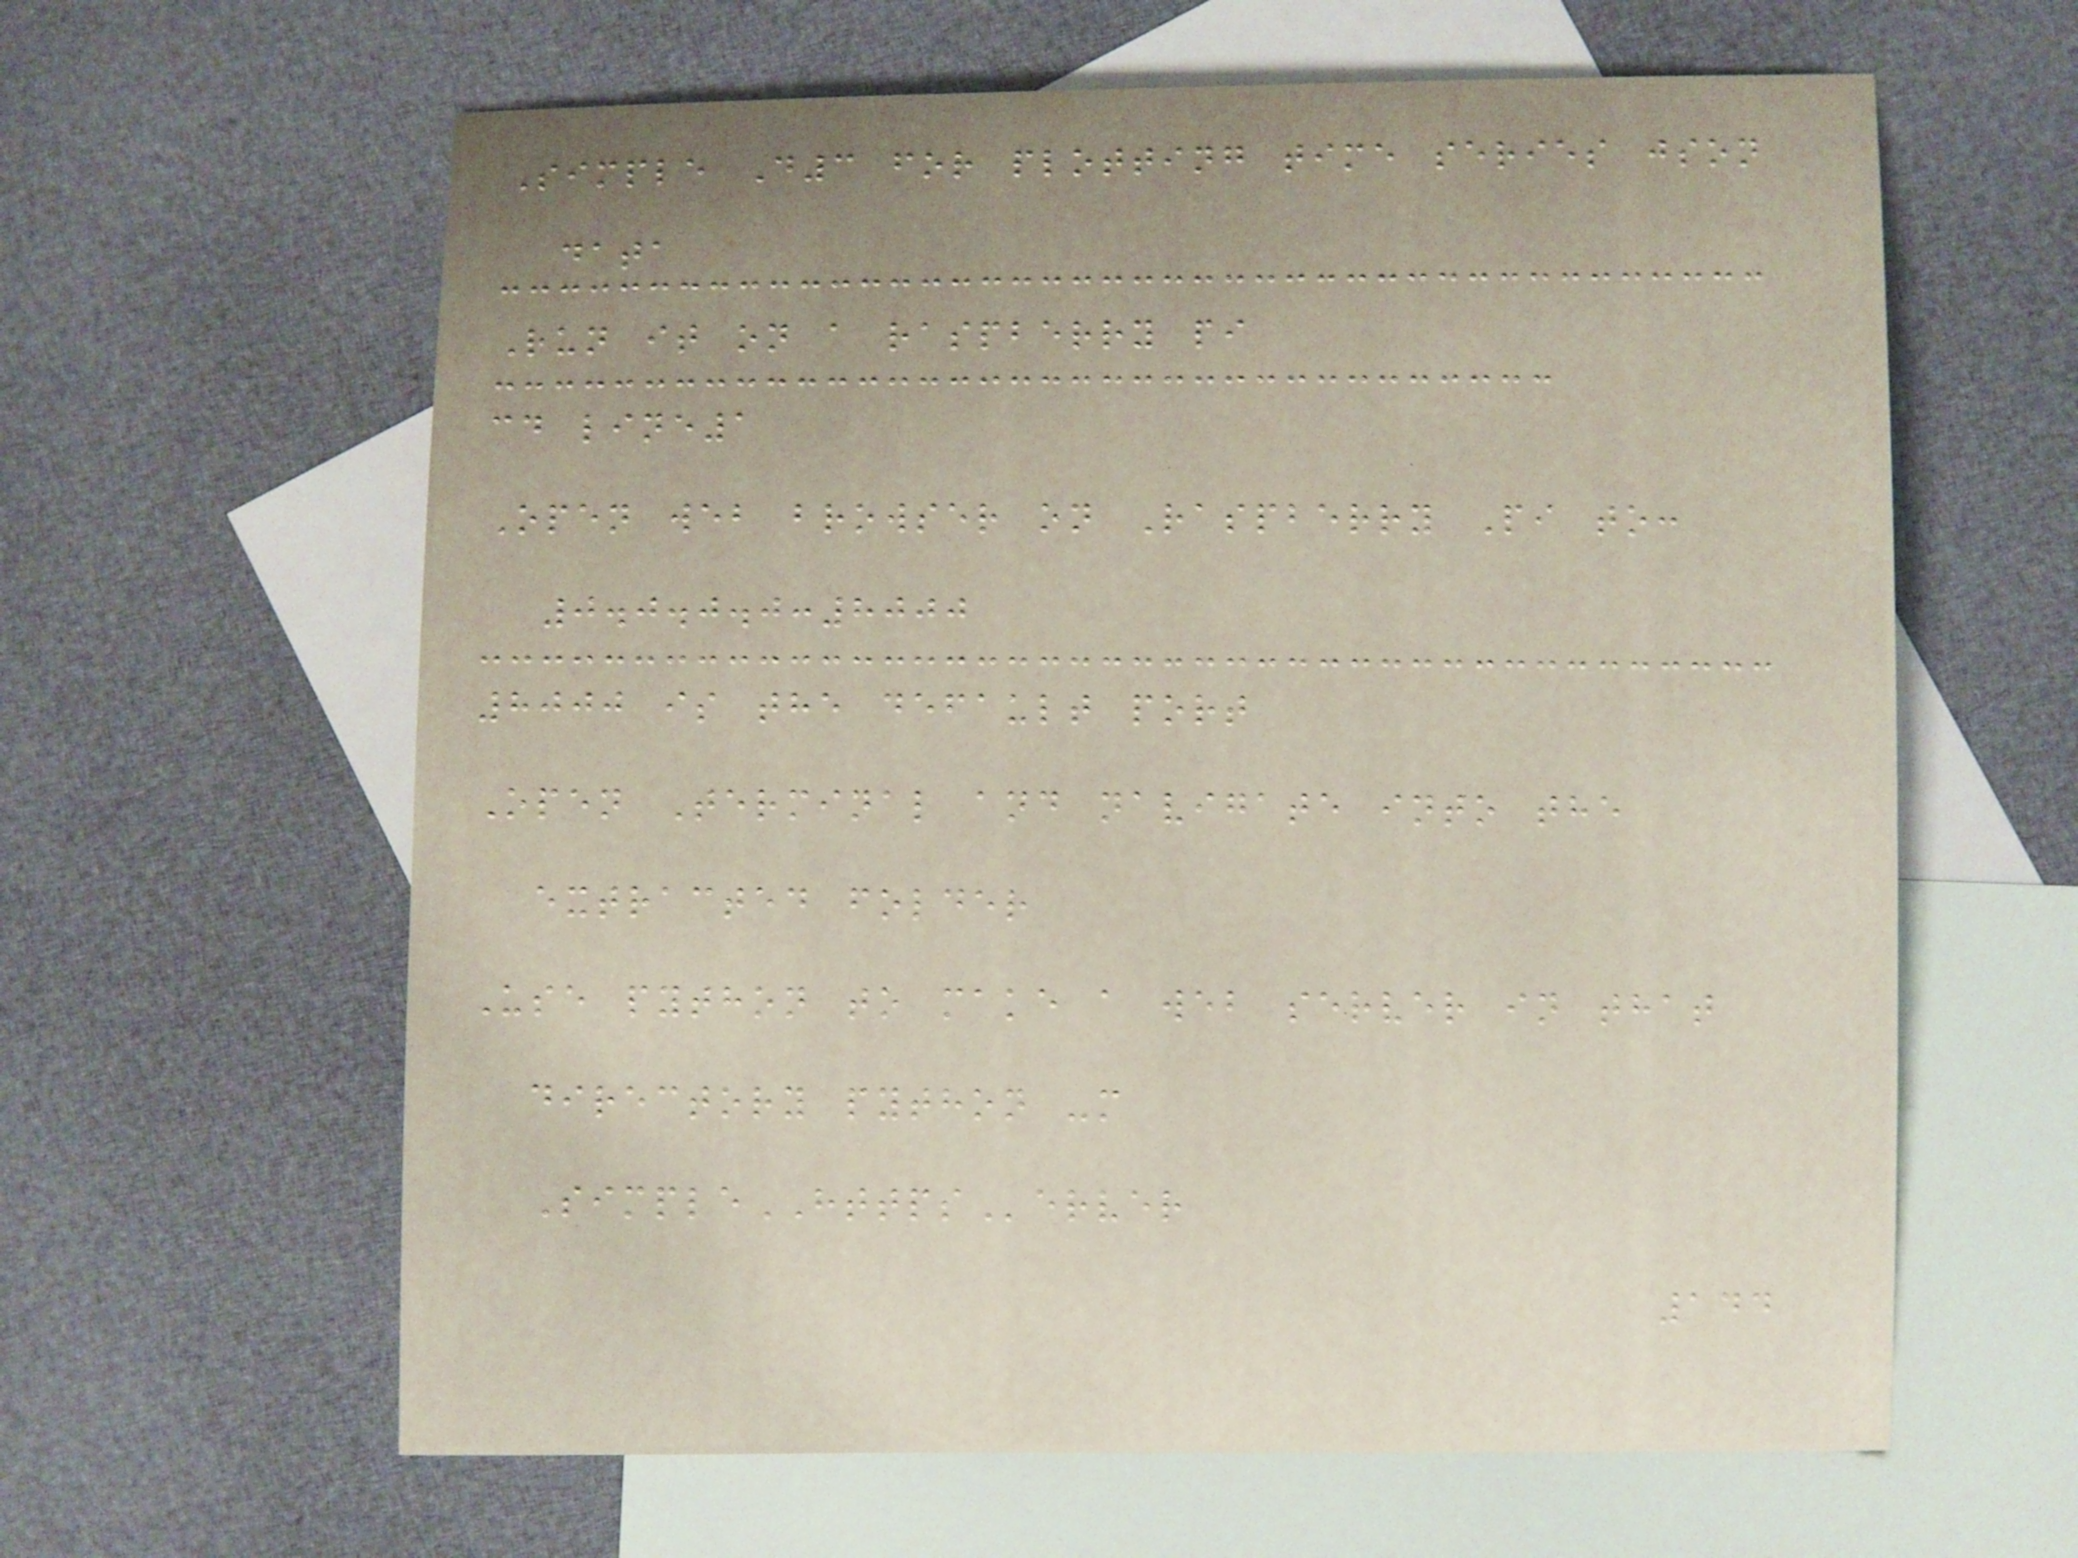Simple D3 for plotting time series json
data
Run it on a raspberry pi
cd line1
Open web browser on Raspberry Pi to:
0.0.0.0:8000
8000 is the default port
Open Terminal and navigate into the
extracted folder
Use python to make a web server in that
directory python -m
SimpleHTTPServer
144
